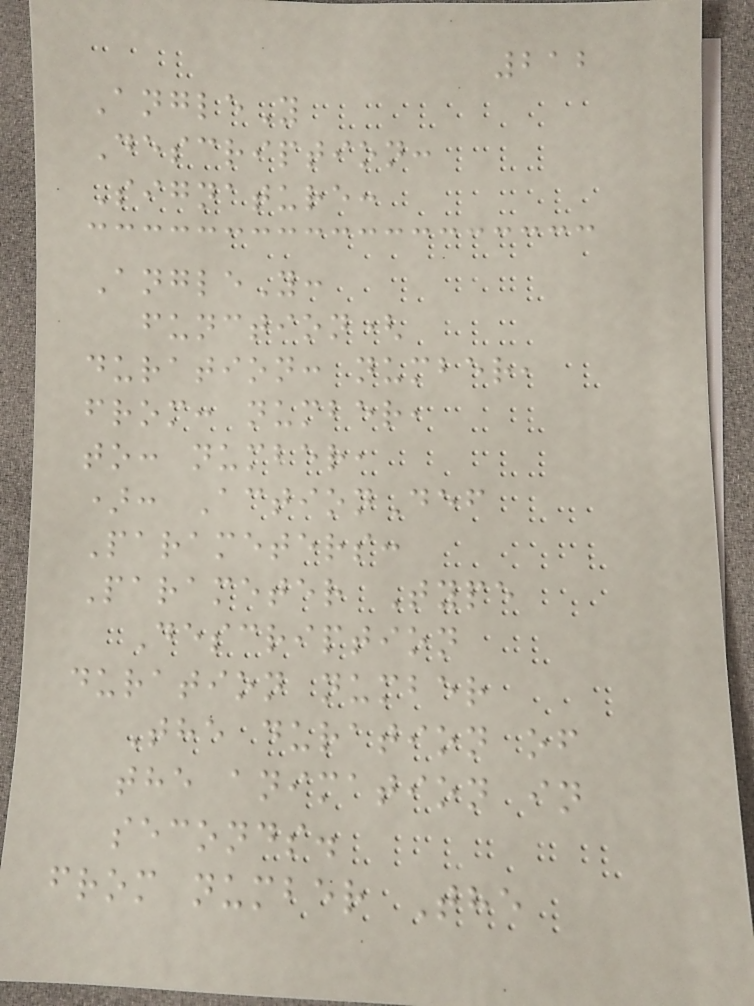212
AngleY
Description:
Signature:
AngleY:
function(
duration: number,
from: number,
to: number,
): ActionDef
Parameters:
Parameter Type
Description
duration number
The duration of
the animation in
seconds.
from number The
